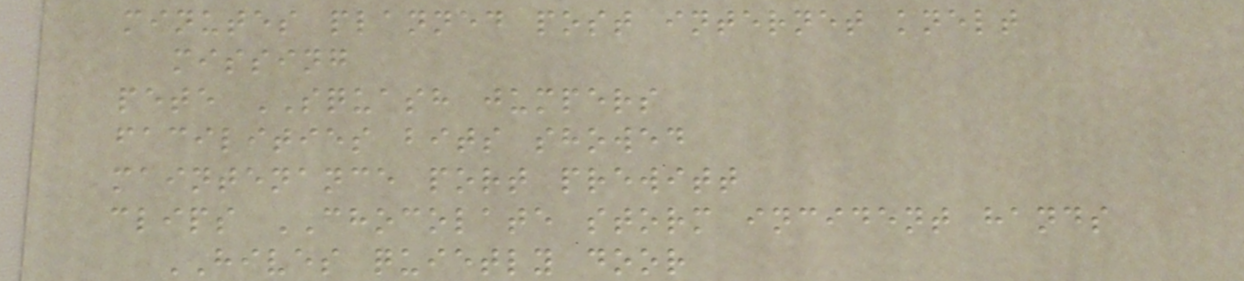minutes planned post internet knelt
missing
pete SQUASH jumpers
facilities bits showed
maintenance port prewitt
clips CHOCOLATE storm incident hands
HIVES quietly door
